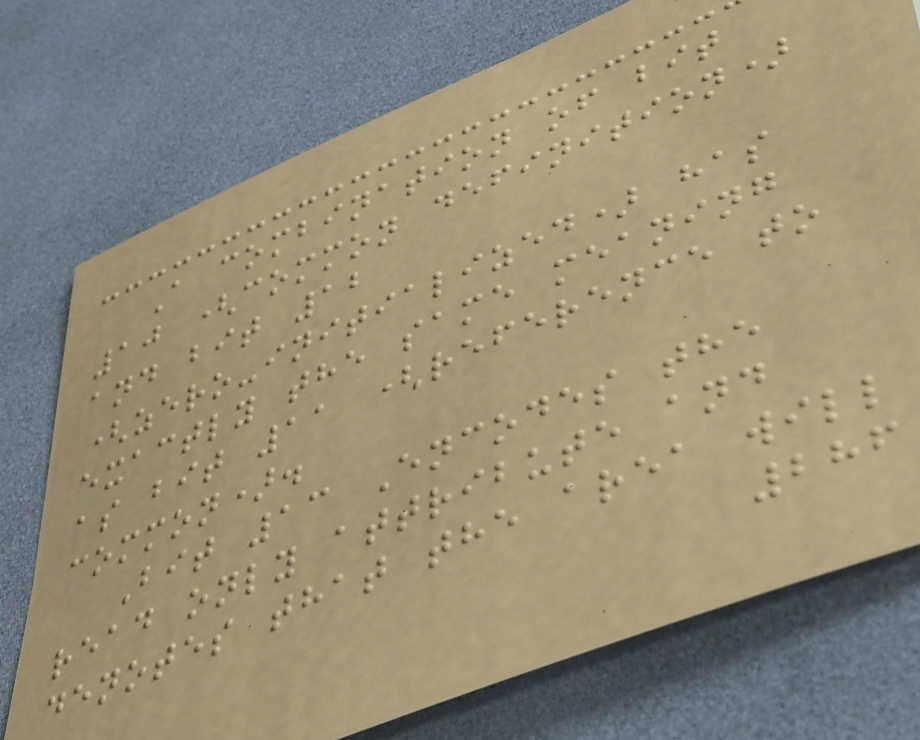A combination of bit
10 (common definition)
and bit 12
(zero-initialized) has
exactly the same meaning
as bit 11 (reference to
common).
Bit 13 Encodes the
read only attribute and
denotes that the area will
286
